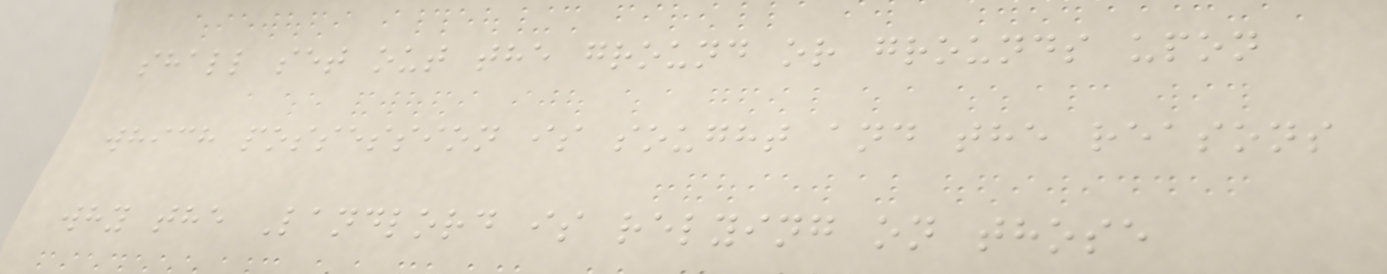shall set out the ground or grounds upon
which possession is sought and the reasons
why the Landlord is relying on those
